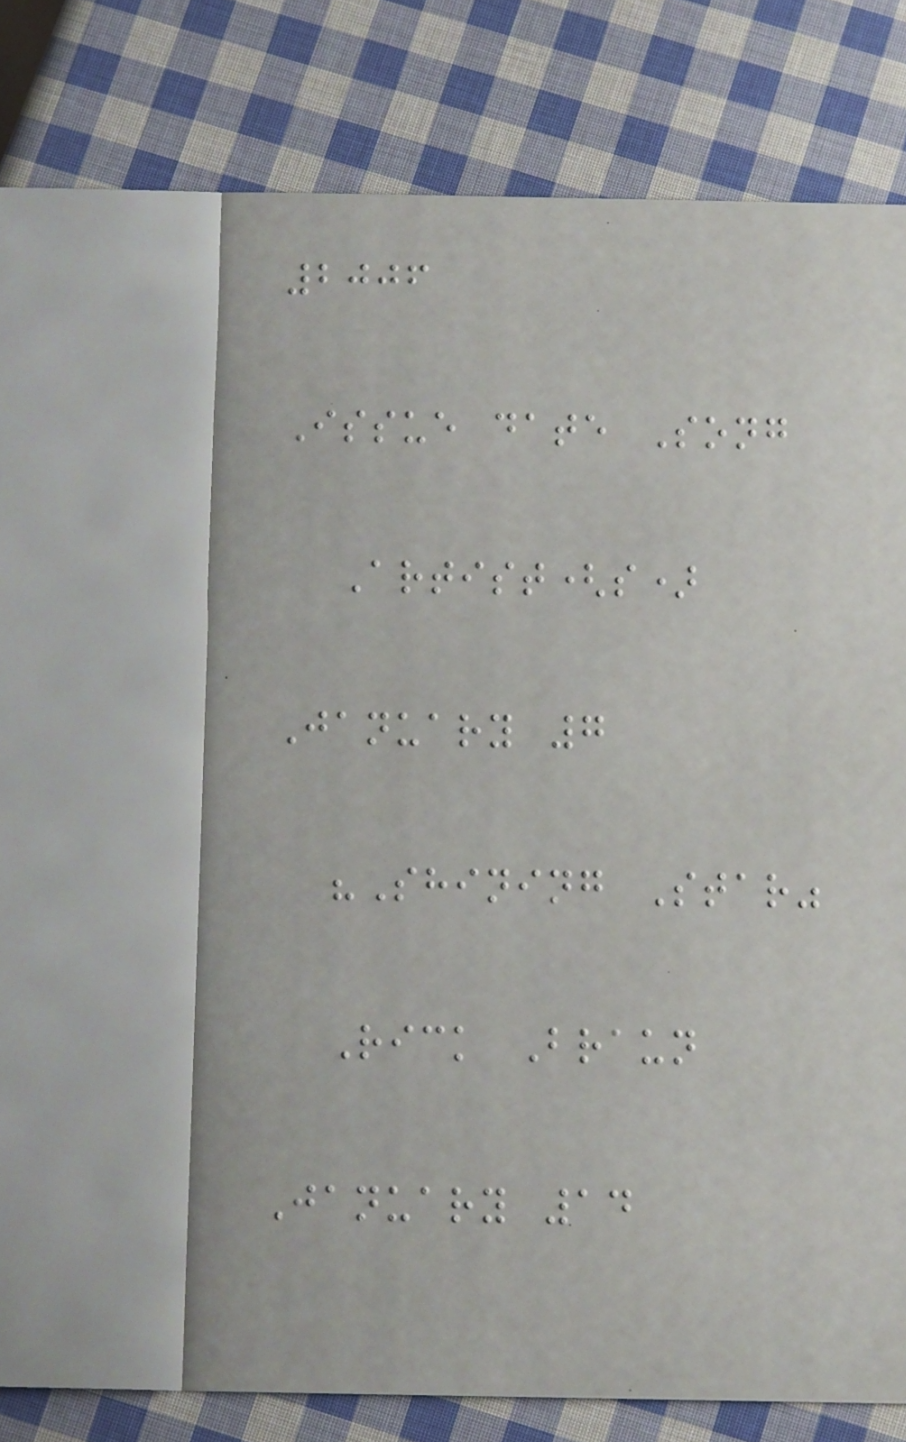2006
Issue date Song
Artist(s)
January 7
"Shining Star"
Rick Braun
January 14
